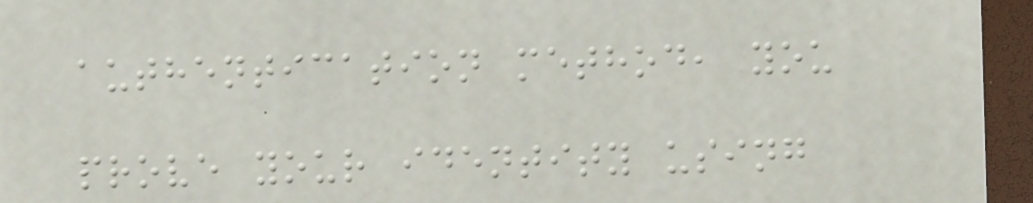authentication method, you
prove your identity using
